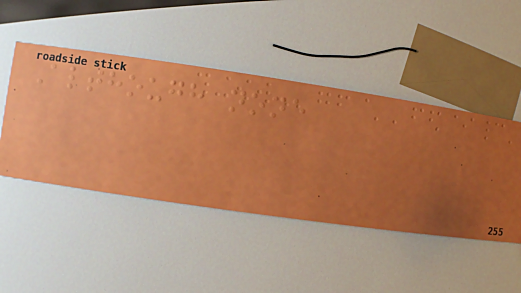Although none
